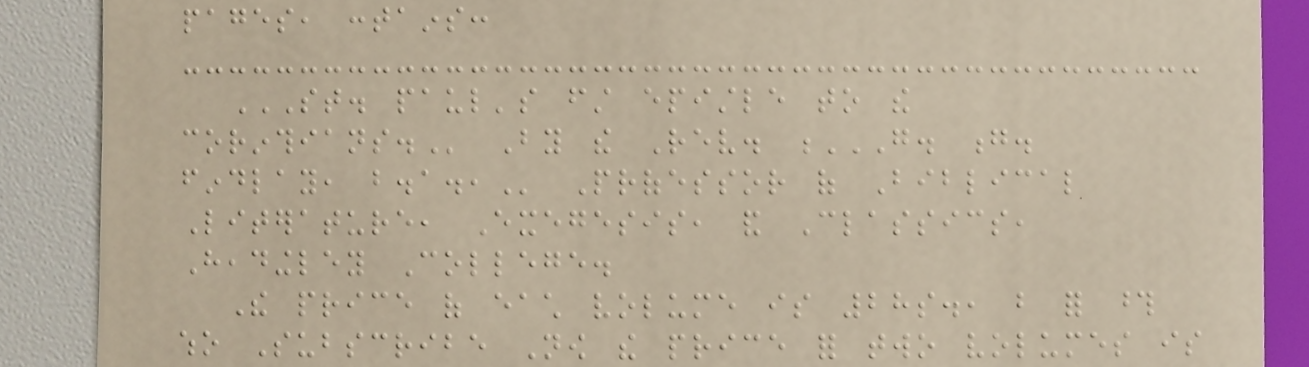pages, contains:
ST. PAUL'S FIRST EPISTLE TO THE
CORINTHIANS. By the Rev. G. G.
FINDLAY, B.A., Professor of Biblical
Literature, Exegesis, and Classics,
Headingley College.
The price of each volume is 28s., but for those
who Subscribe Now the price for two volumes is
